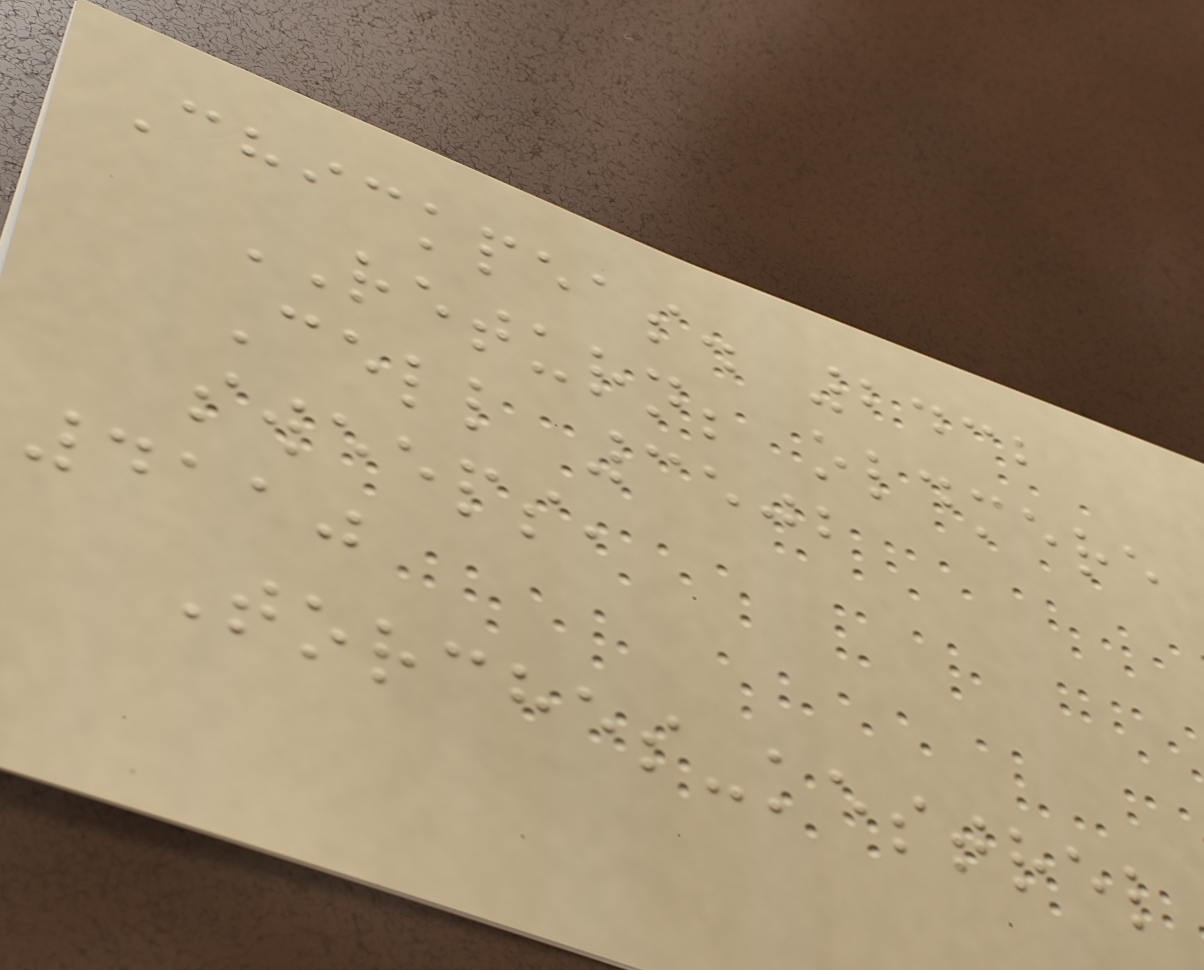Chickpeas. 2432
RETURN; oldmere
Cell 3502
sweeps,
4110
Torches-kestrel
